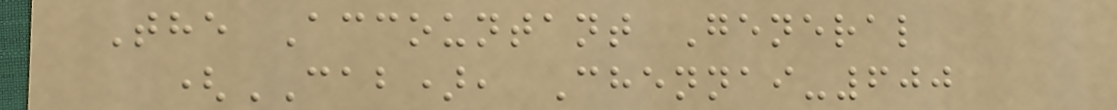The Accountant General
(CAB), Chennai-600
